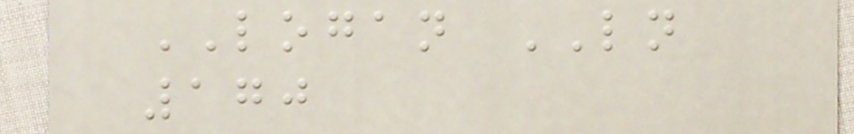LOGAN LN
170
